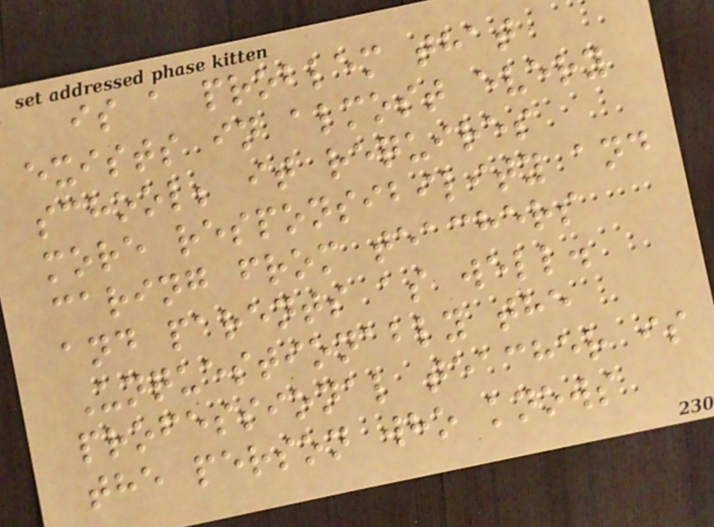is a problem that
exists in almost every
school; it requires
more responsibility and
caring from teachers
and parents as well.
Unquestionably the
professional teacher is
the person who knows
